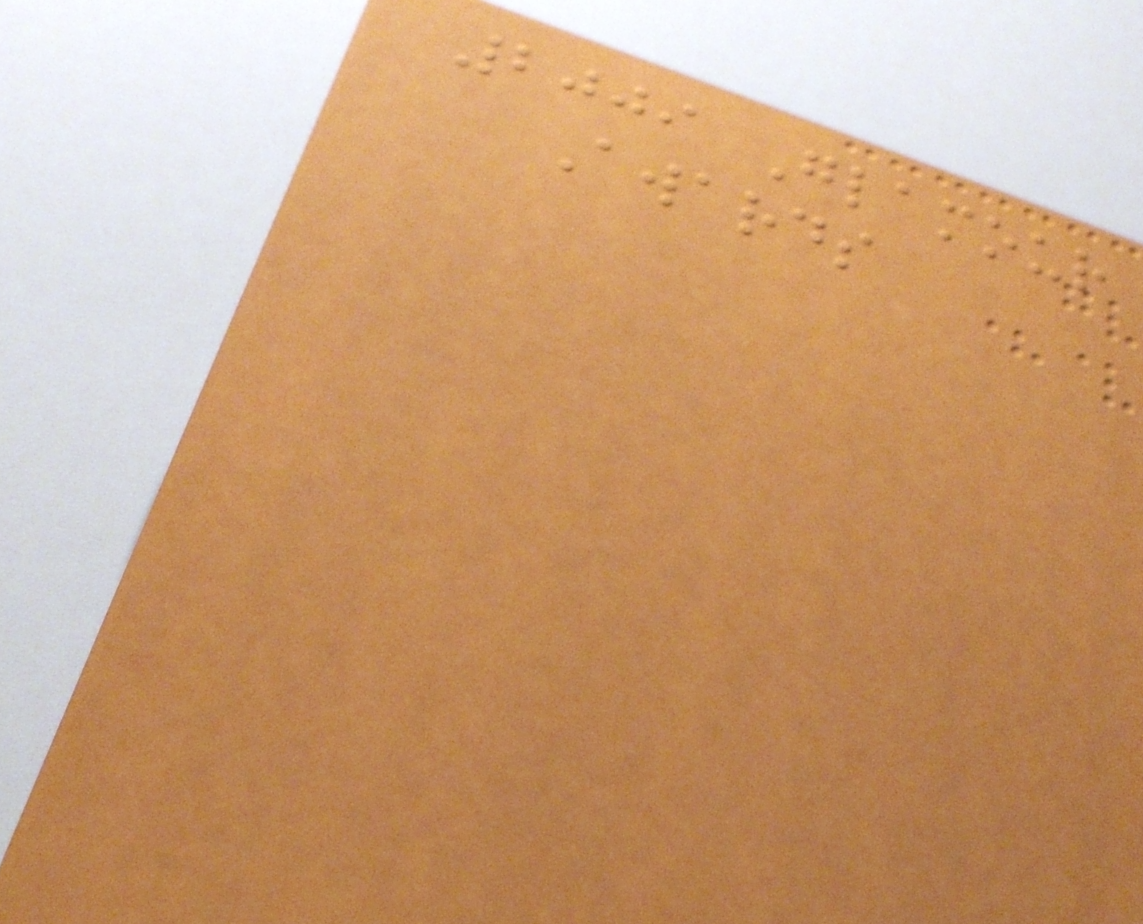2009 Glamour
Awards
